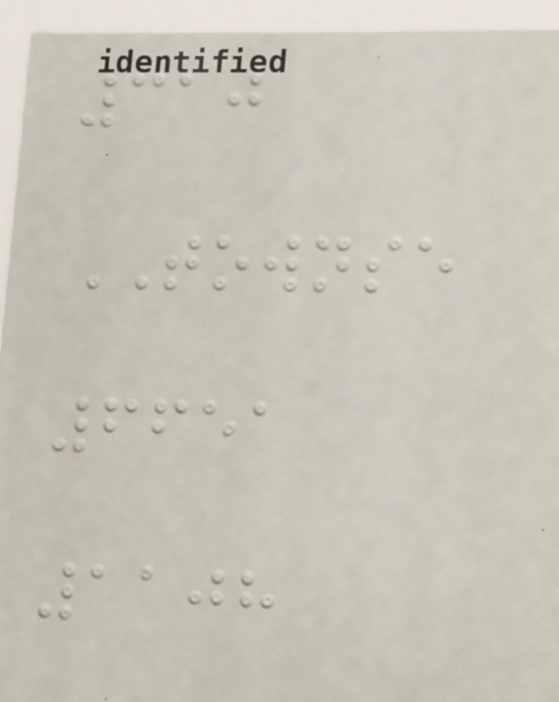310
TOWNSE
6651
1108
